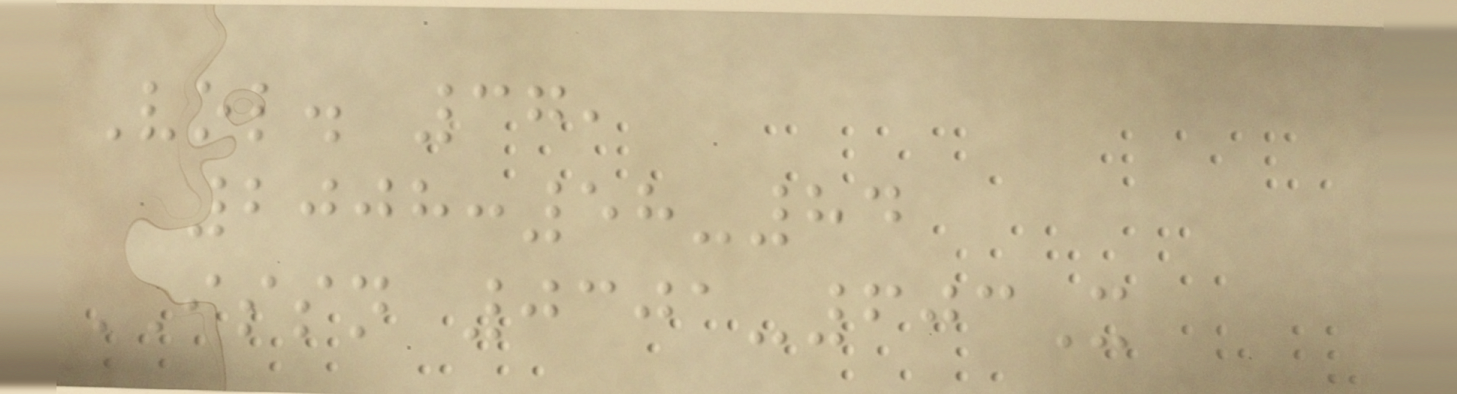Vol. 37,
2008:58-84
ISSN 0301-603X
